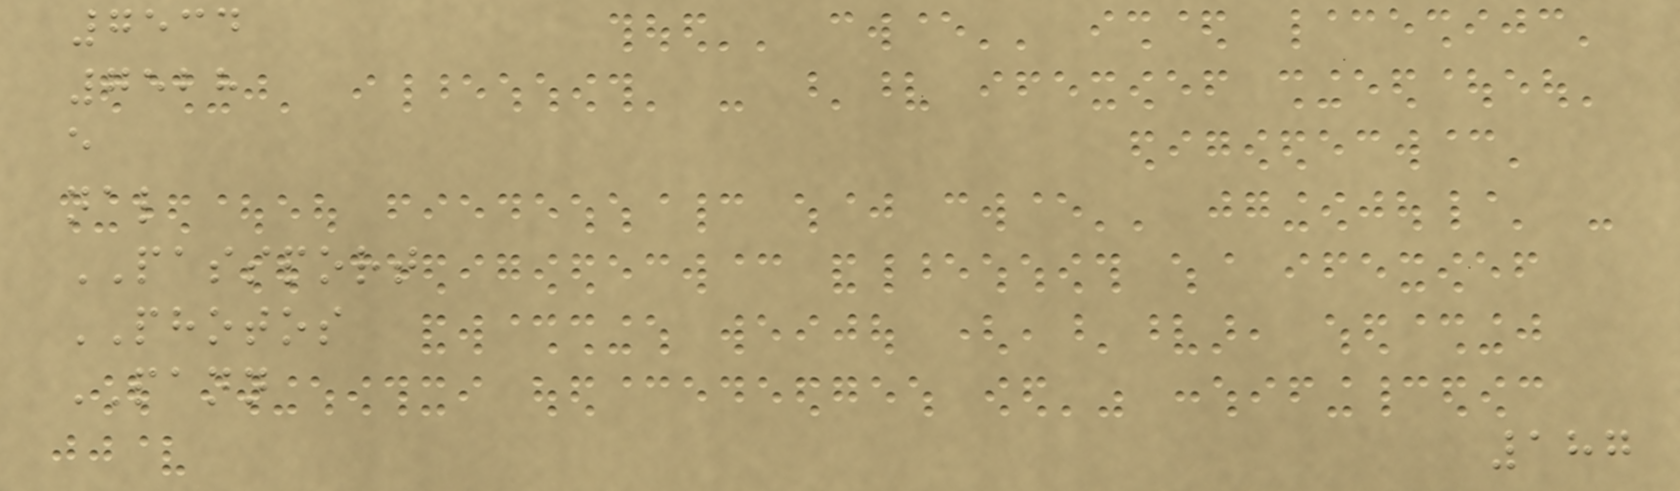7534
7528
e
nal
PASSPORT
PHOTOS
PANN
187
